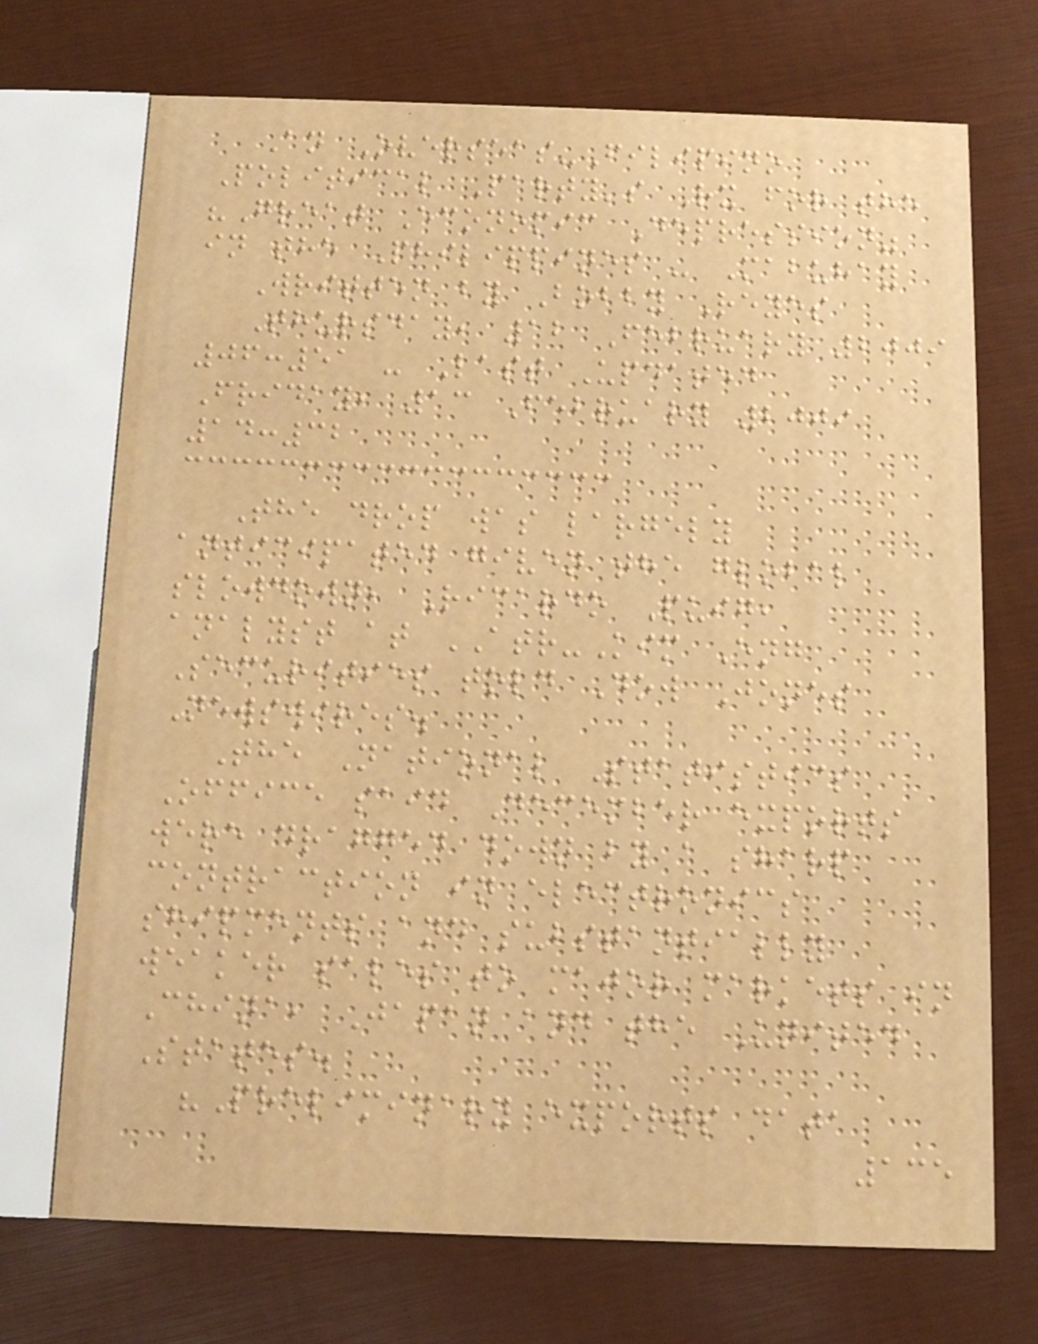An Overseas-Filipino
Political Party's Rx for the
"Great Economic Depression"
in the Philippines - Mabuhay
Written by Bobby Reyes
Thursday, 12 February 2009
06:51 - Last Updated
Friday, 13 February 2009
14:32
The drop was largely
anticipated given the global
slowdown, Ricardo Puig,
analyst at ATR-Kim Eng
Securities told Dow Jones
Newswires.
The National Statistics
Office said December exports
were dragged down by a sharp
contraction in electronics
shipments and substantially
weaker sales to major markets in
China, Japan and the United
States.
"Preliminary exports data
135
